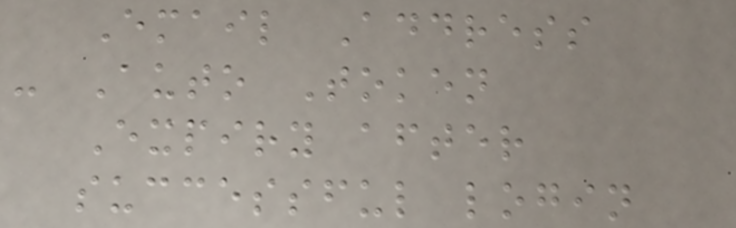Email Address
- Auto Token
Expiry after
successful login
